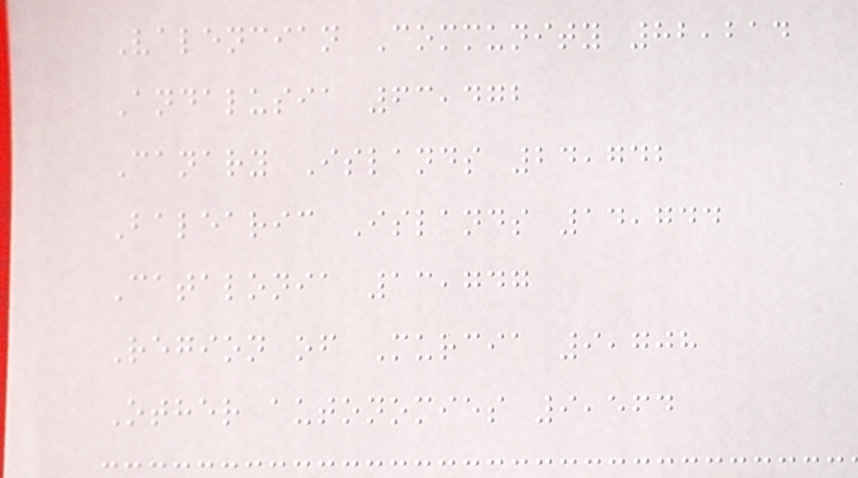Valencian Community 82,214
Andalusia 63,472
Canary Islands 24,742
Balearic Islands 14,744
Catalonia 13,747
Region of Murcia 9,708
Other autonomies 9,564
